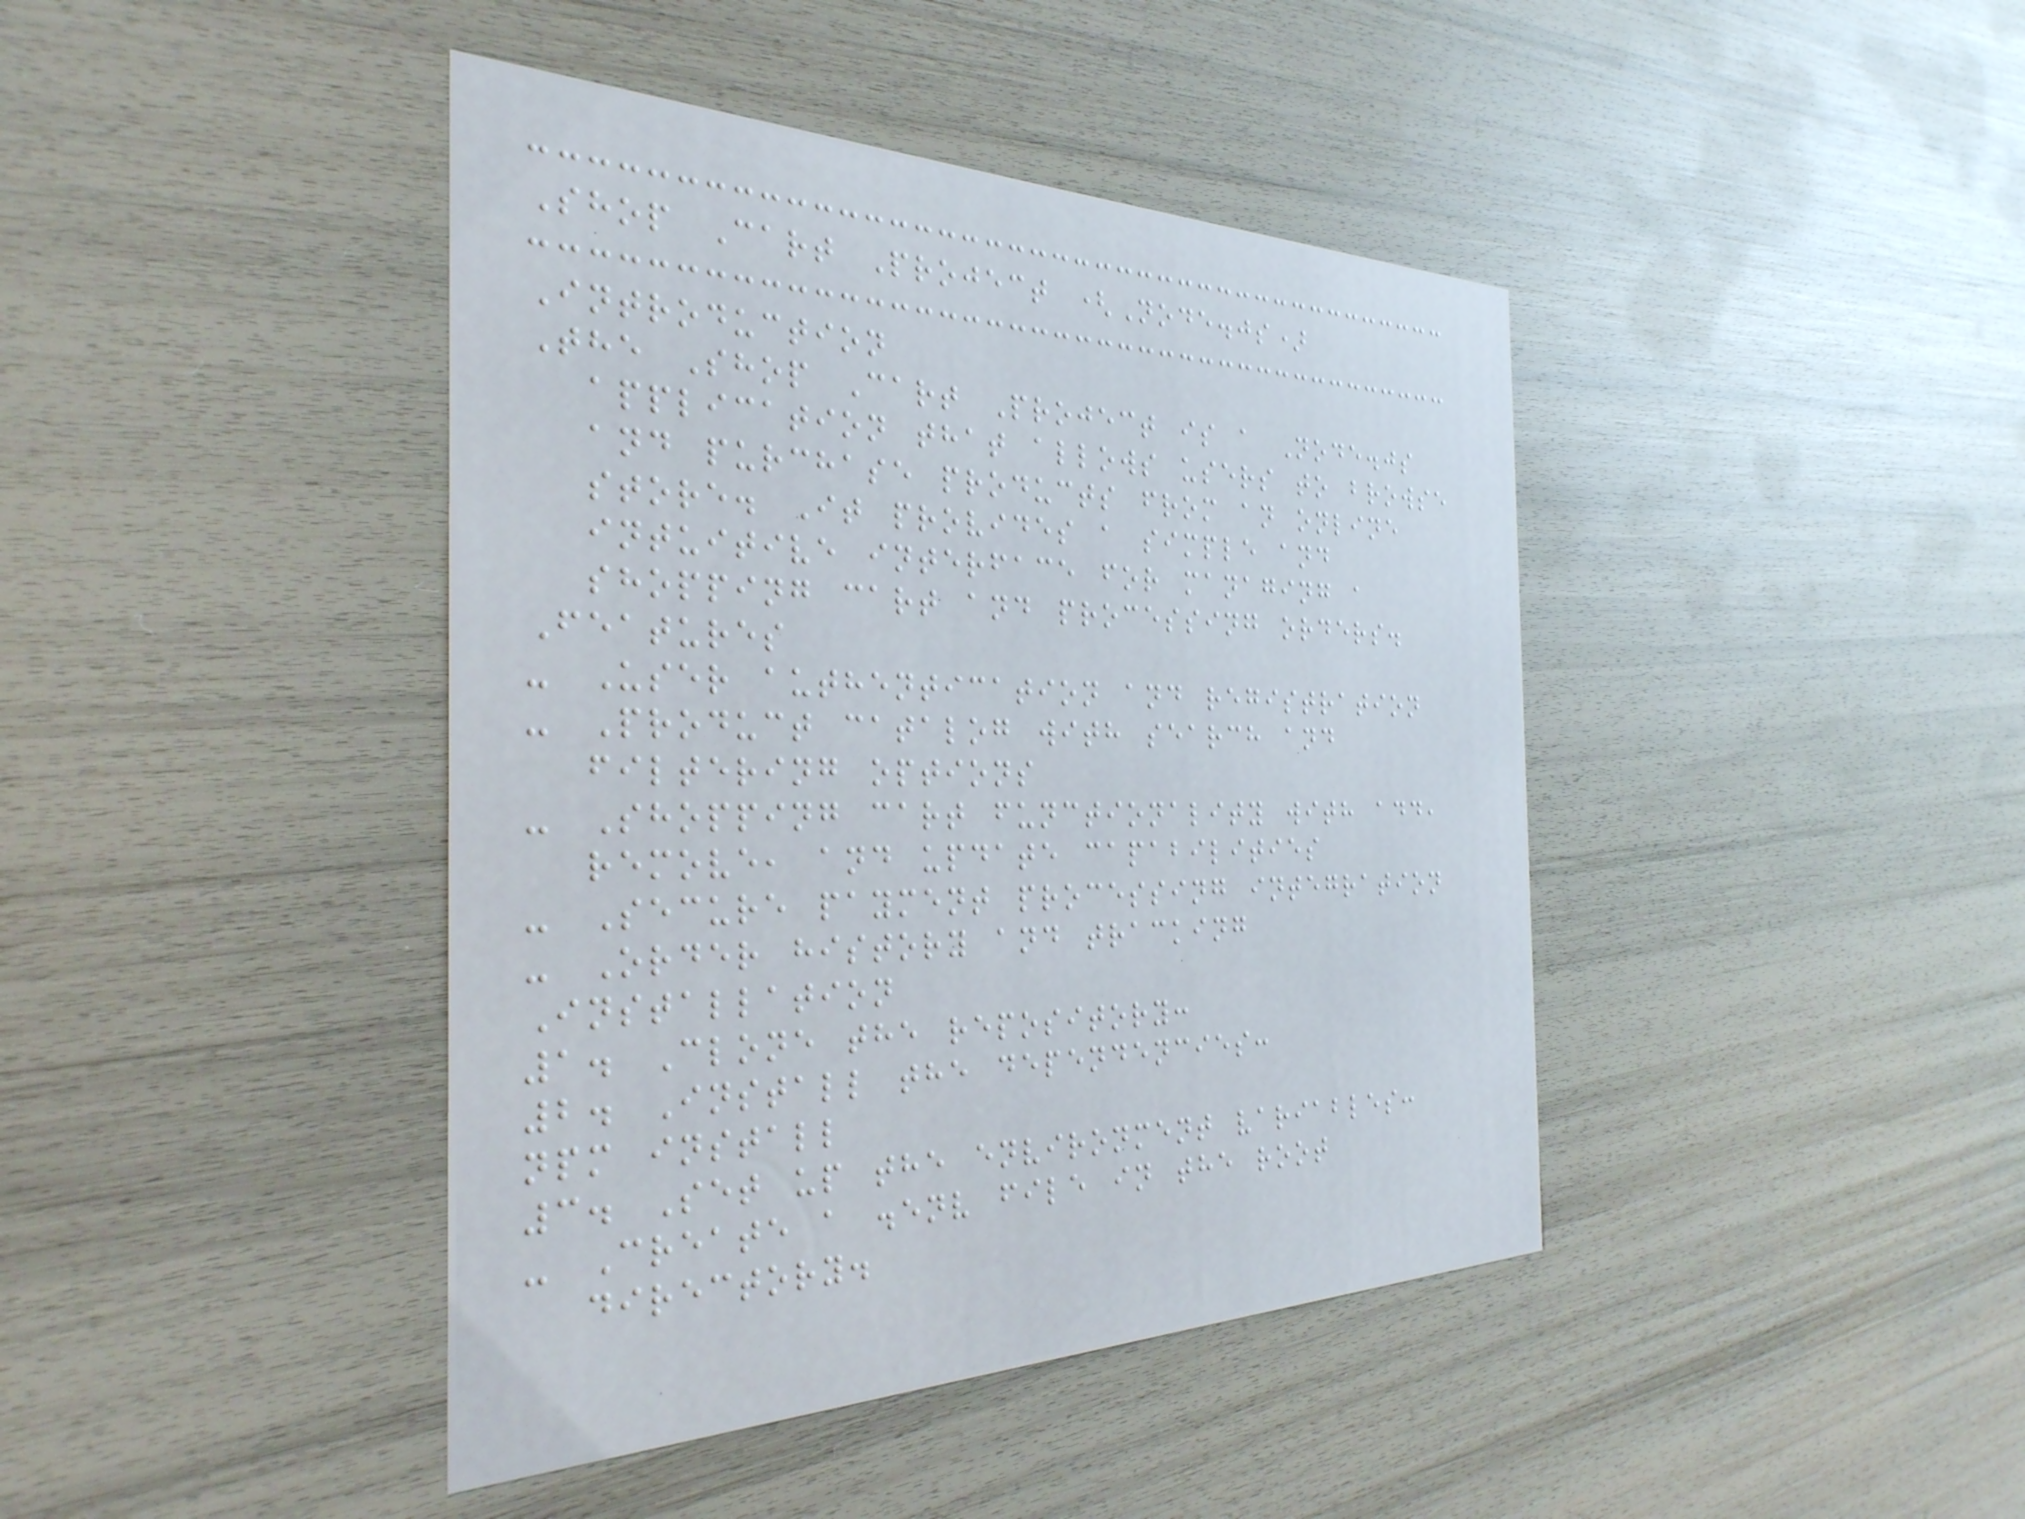Shop Cart Project (Node.js)
Introduction
The Shop Cart Project is a Node.js
application that allows users to browse
and purchase products from an online
store. It provides a simple and
intuitive interface for managing a
shopping cart and processing orders.
Features
- User authentication and registration
- Product catalog with search and
filtering options
- Shopping cart functionality with add,
remove, and update capabilities
- Secure payment processing integration
- Order history and tracking
Installation
1. Clone the repository:
2. Install the dependencies:
npm install
3. Set up the environment variables:
- Create a .env file in the root
directory.
